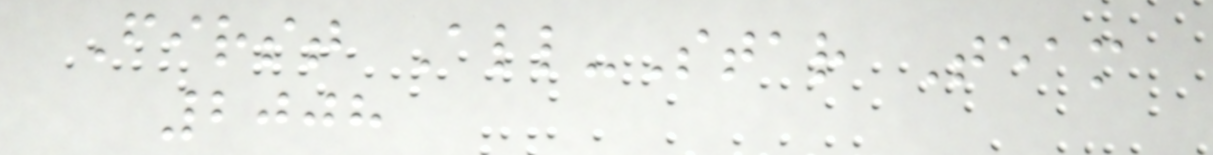First All-Star Team
2008
